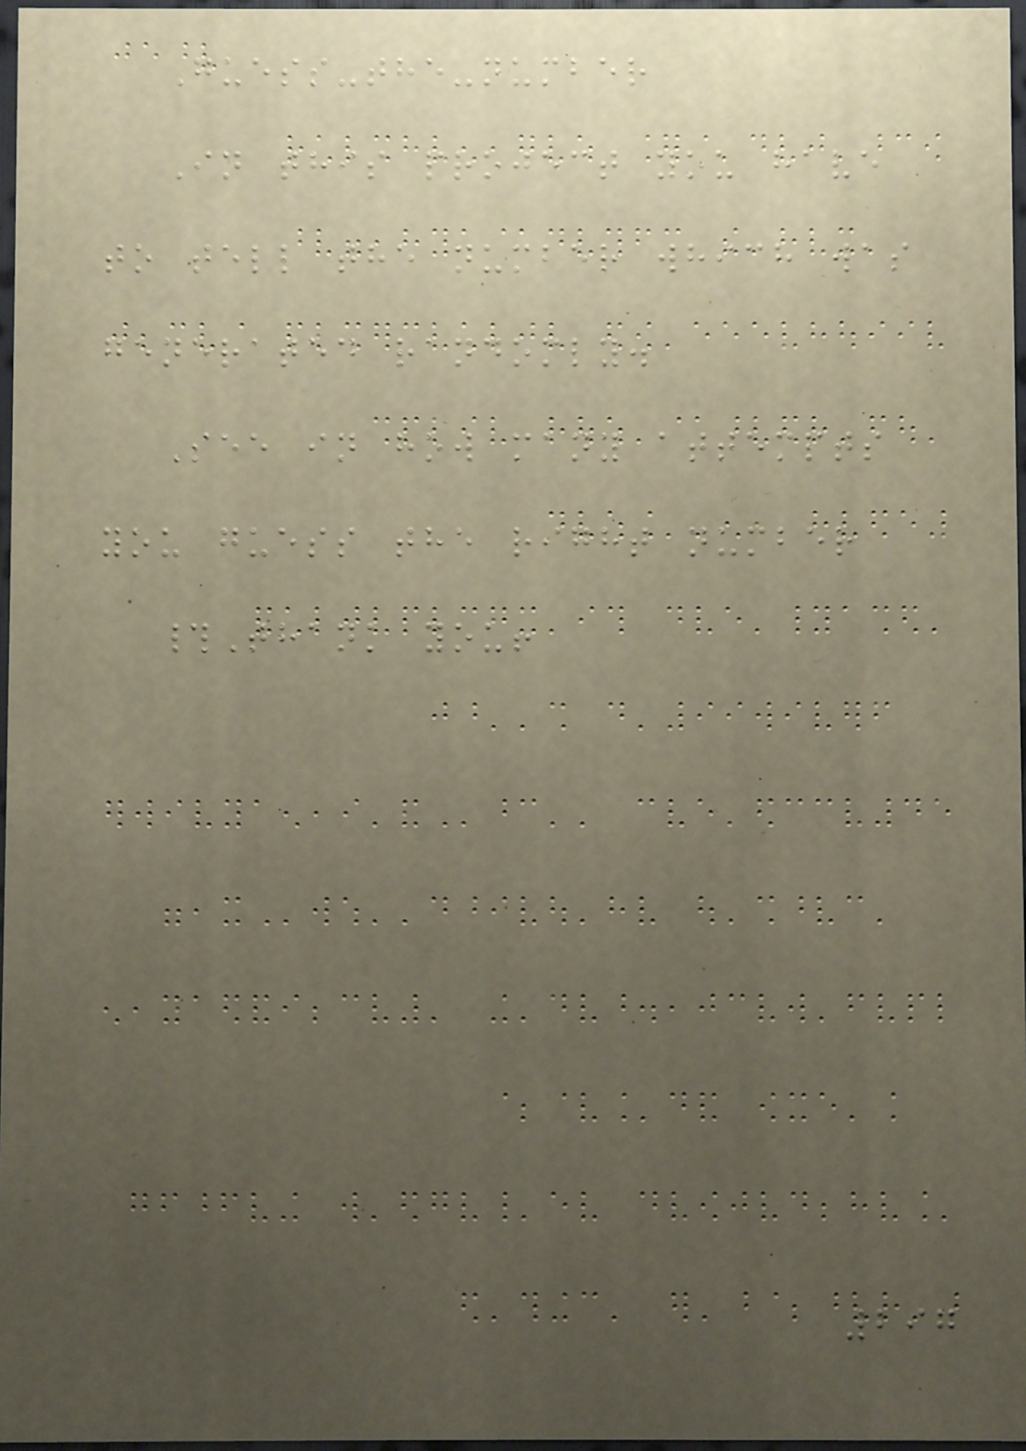Guess-the-number
In this project you have
to tell the number which was
generated randomly.
See in how many attempts
you guess the right number
#Thank you!
297
